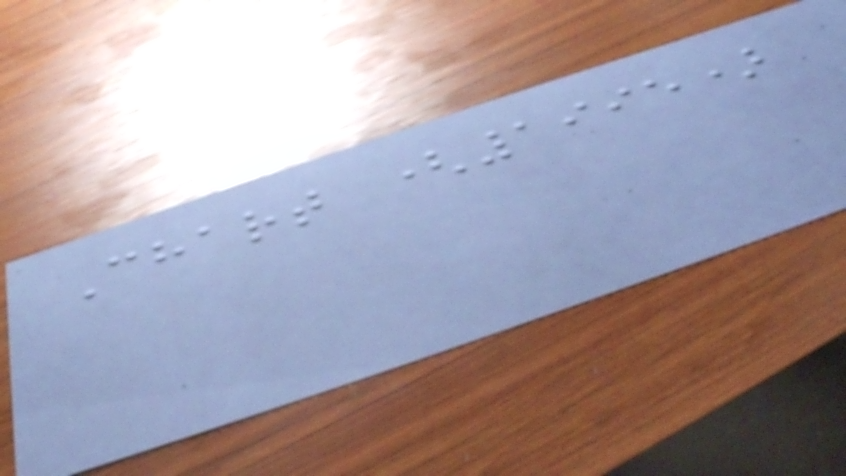Chart (1995)
